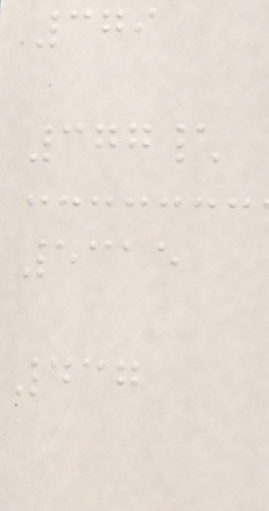379
377\
5315
437
